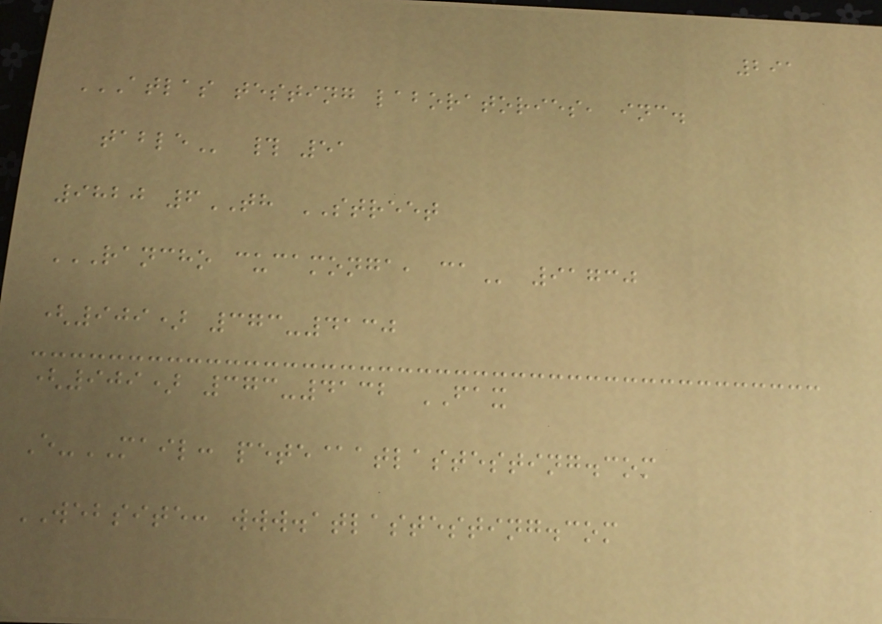291
ATLAS TESTING LABORATORIES, INC.
TABLE # 51
9820 6TH STREET
RANCHO CUCAMONGA, CA 91730
(909) 373-4130
(909) 373-4132 FAX
E-MAIL: pete@atlastesting.com
WEBSITE: www.atlastesting.com
